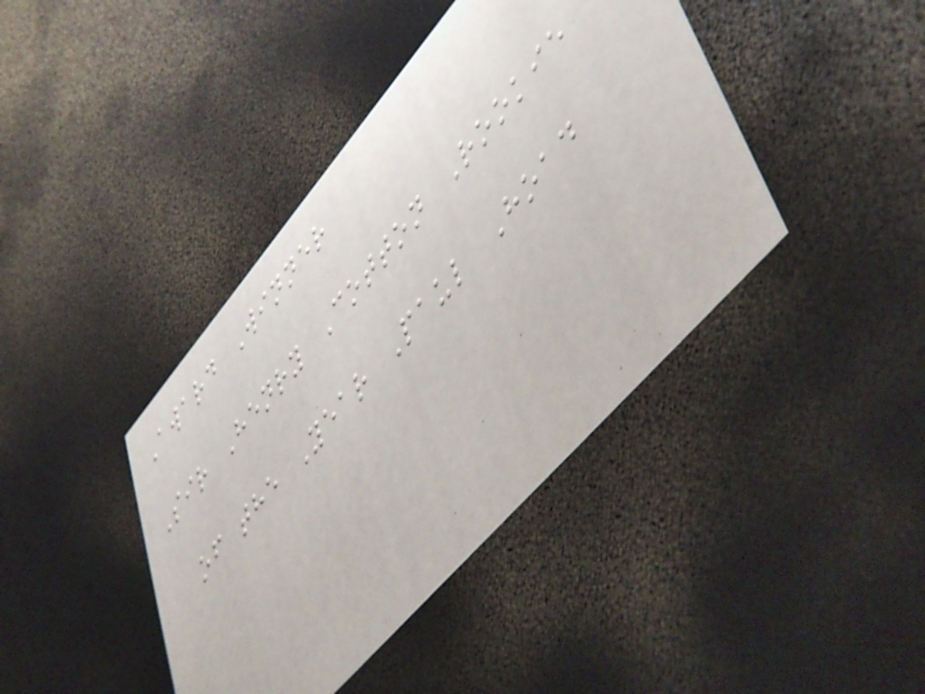Award Winner
Sir Henry Cotton Rookie
of the Year Paul Hoad
